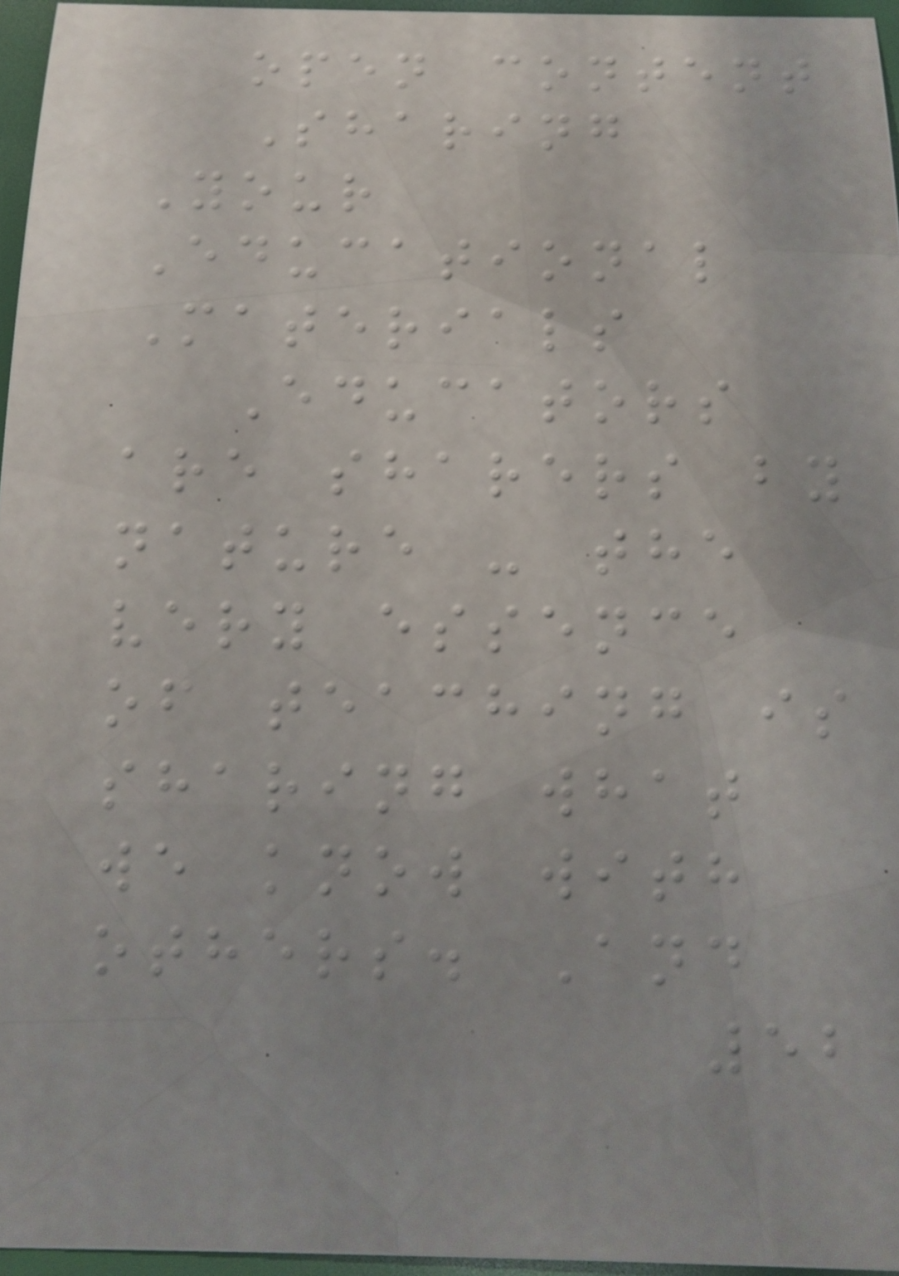open content
Sharing
Your
Educational
Materials
Educators
are sharers by
nature - the
very essence
of teaching is
sharing what
we know with
others. And
52
